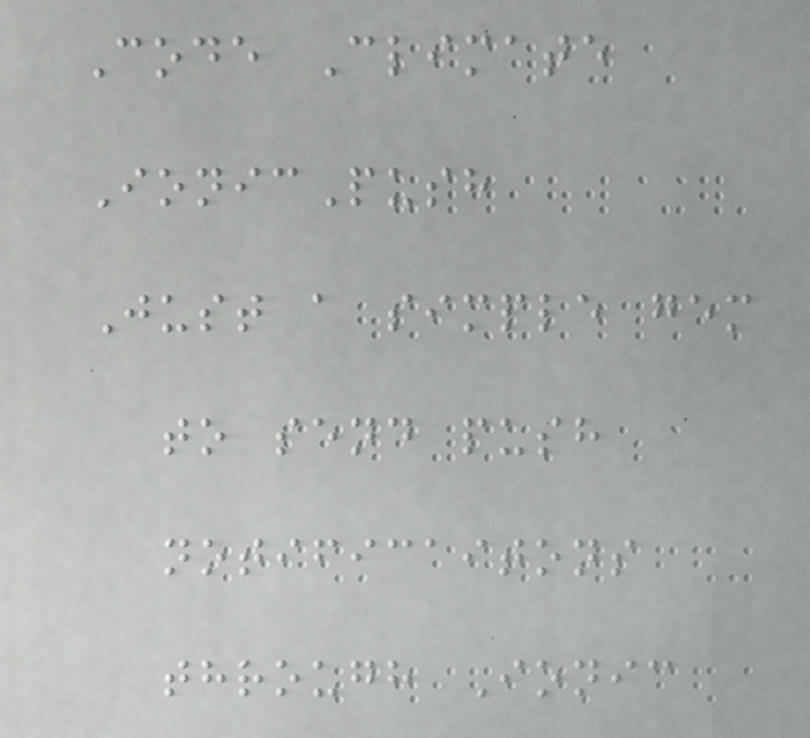Code Climate
IonicPush
Just a simple gem
to send push
notificaitons
through Ionic
